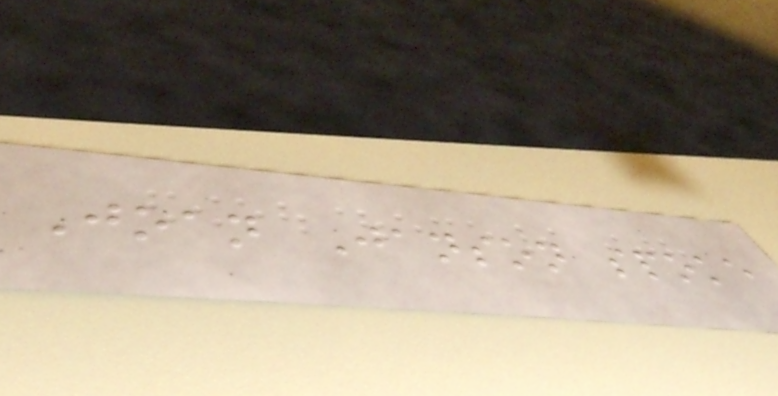Joan Janson spoke
